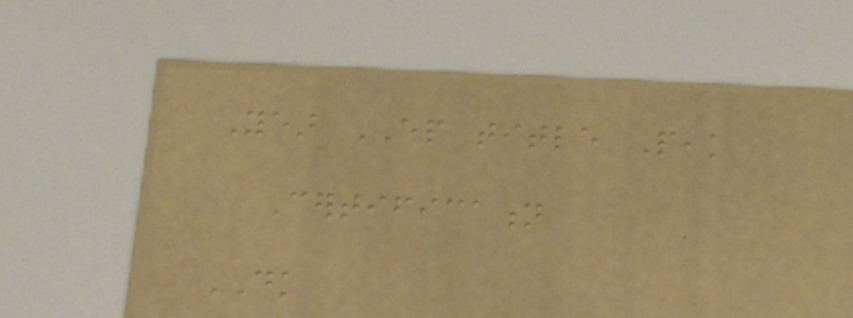Year EP title Peak
Certification
DK
